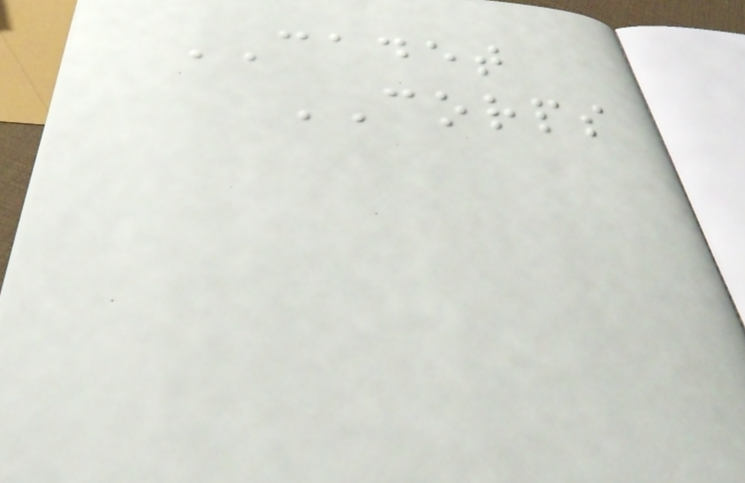CADET
CORPS
